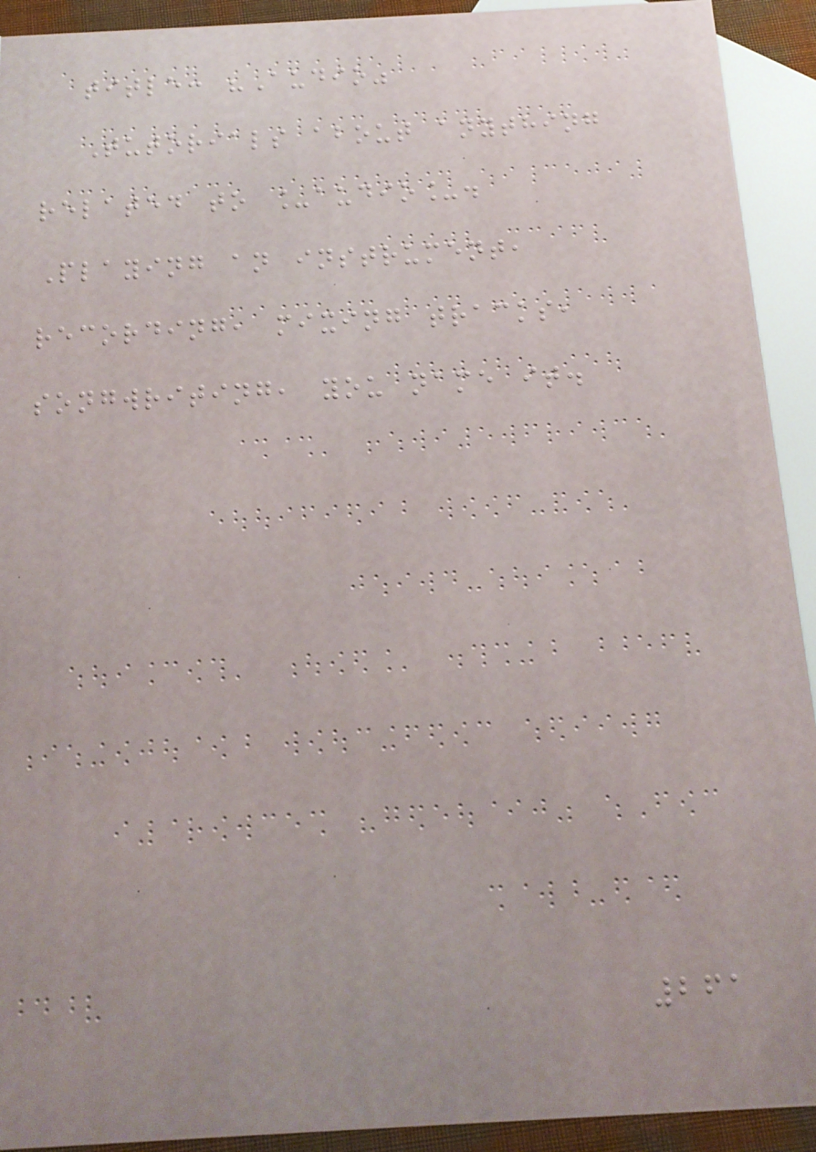title: "Audio"
Tutorials about anything
related to _audio_.
Playing an instrument,
recording, mixing tracks,
songwriting, you name it.
261
